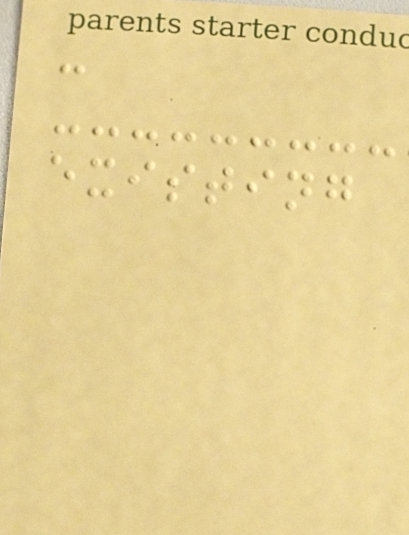-
existing
